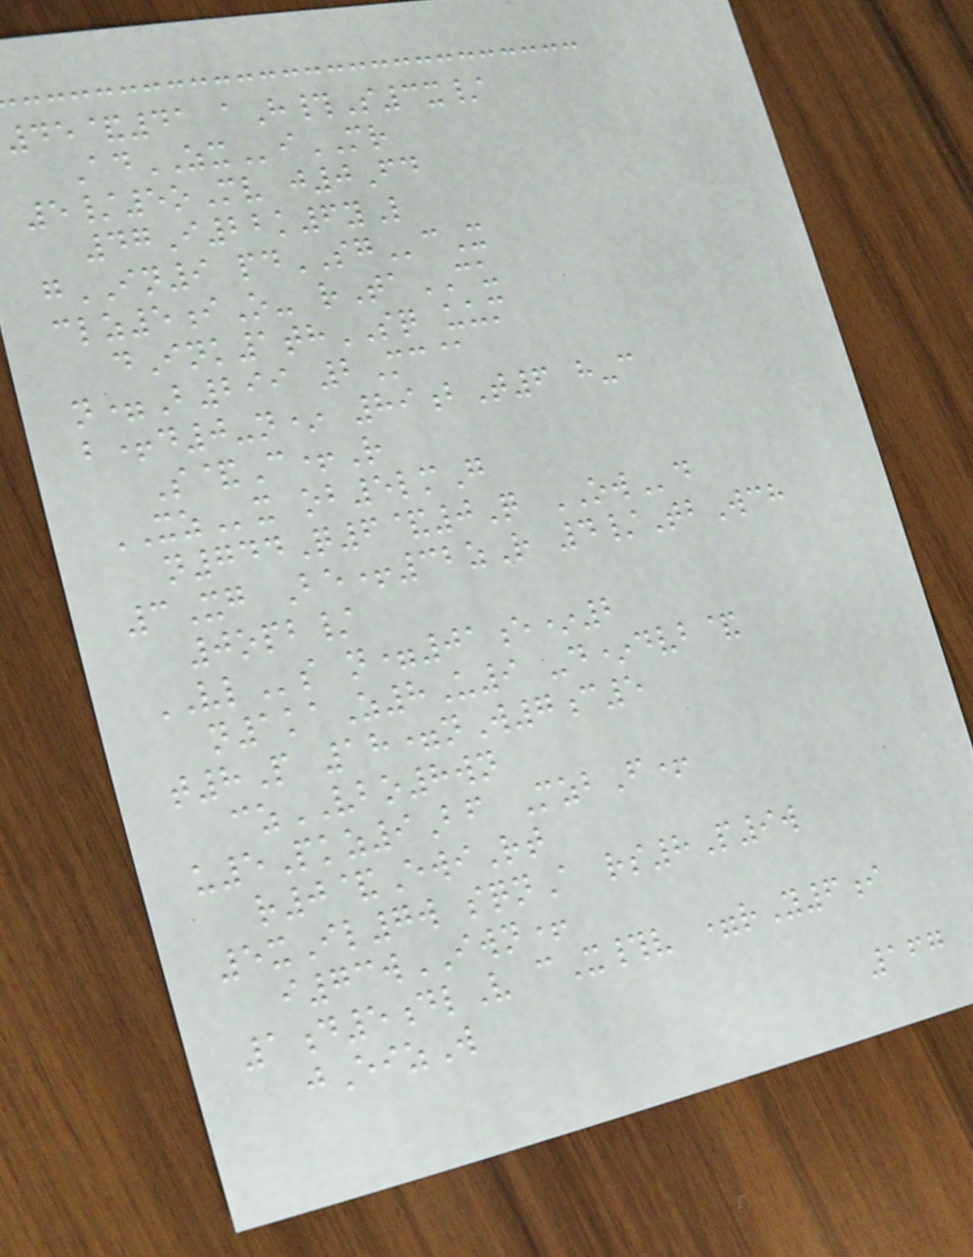45&41 aH#S3x/
AdZXiMR
5/5oMv j0Fd
47I22k6yL
gIN9 pdSGcX
clz5iO- rTaCU
dInk1thSQ uum
n=B299 2Mc@
b+d0-n* 89bT6 h-c
S&C+R
XZx ob5lmG
n744Q6&0Q OWd
3Xg Be+32zR 4/TbWch
0opb/
VLs n=01e*2
n1kaZ8U9 -d*dvb&
t8P 18=nW7c5
czVBO8wn
u5Pkz9Bf MzbF+
r0&EwiRt
5xIl7w sqnA rs8P9w
i73wIWN+
1d5dlV cX#v =rY6i
jEizW
167
